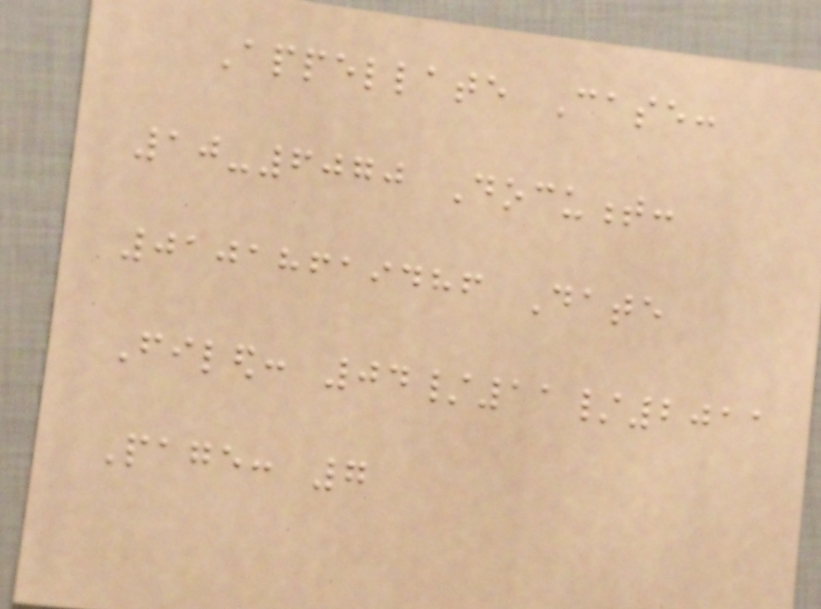Appellate Case:
10-6070 Document:
01018619486 Date
Filed: 04/11/2011
Page: 7
